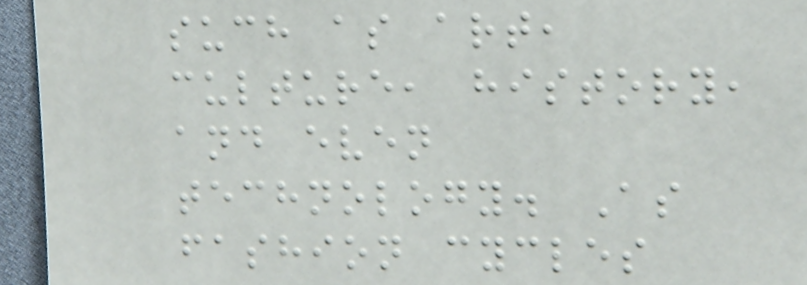such as art,
culture, history,
and even
technology. As
fashion cycles
